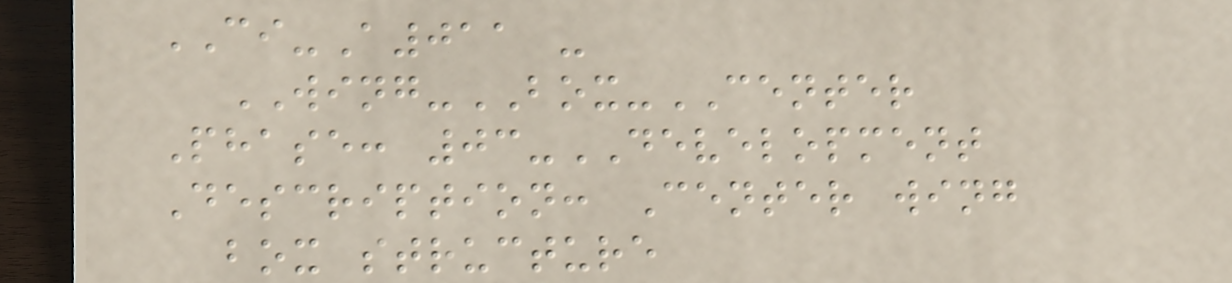CI-A011 -
WING-BOX-CENTER
Phase: 03-DEVELOPMENT
Description: Center wing
box structure
